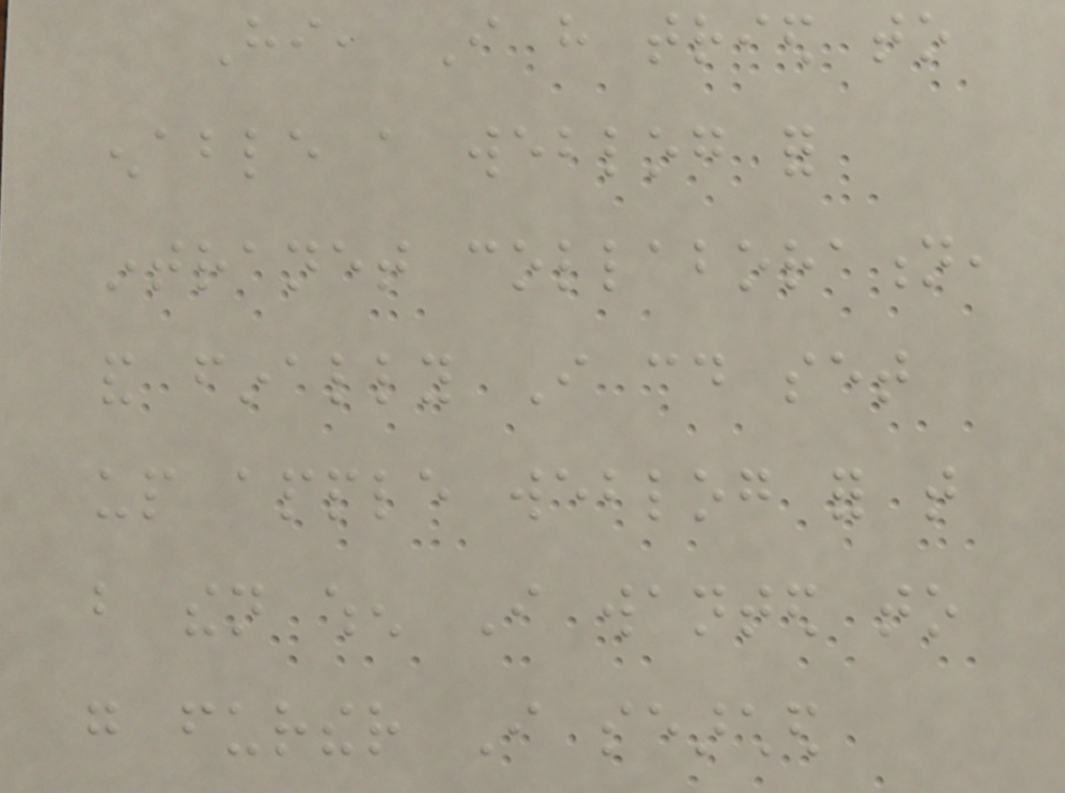Hi, I have tried to
enable a weblog for
intranet collaboration,
and finally I could set
up apple weblog for that
but then when I wanted to
go further I searched
